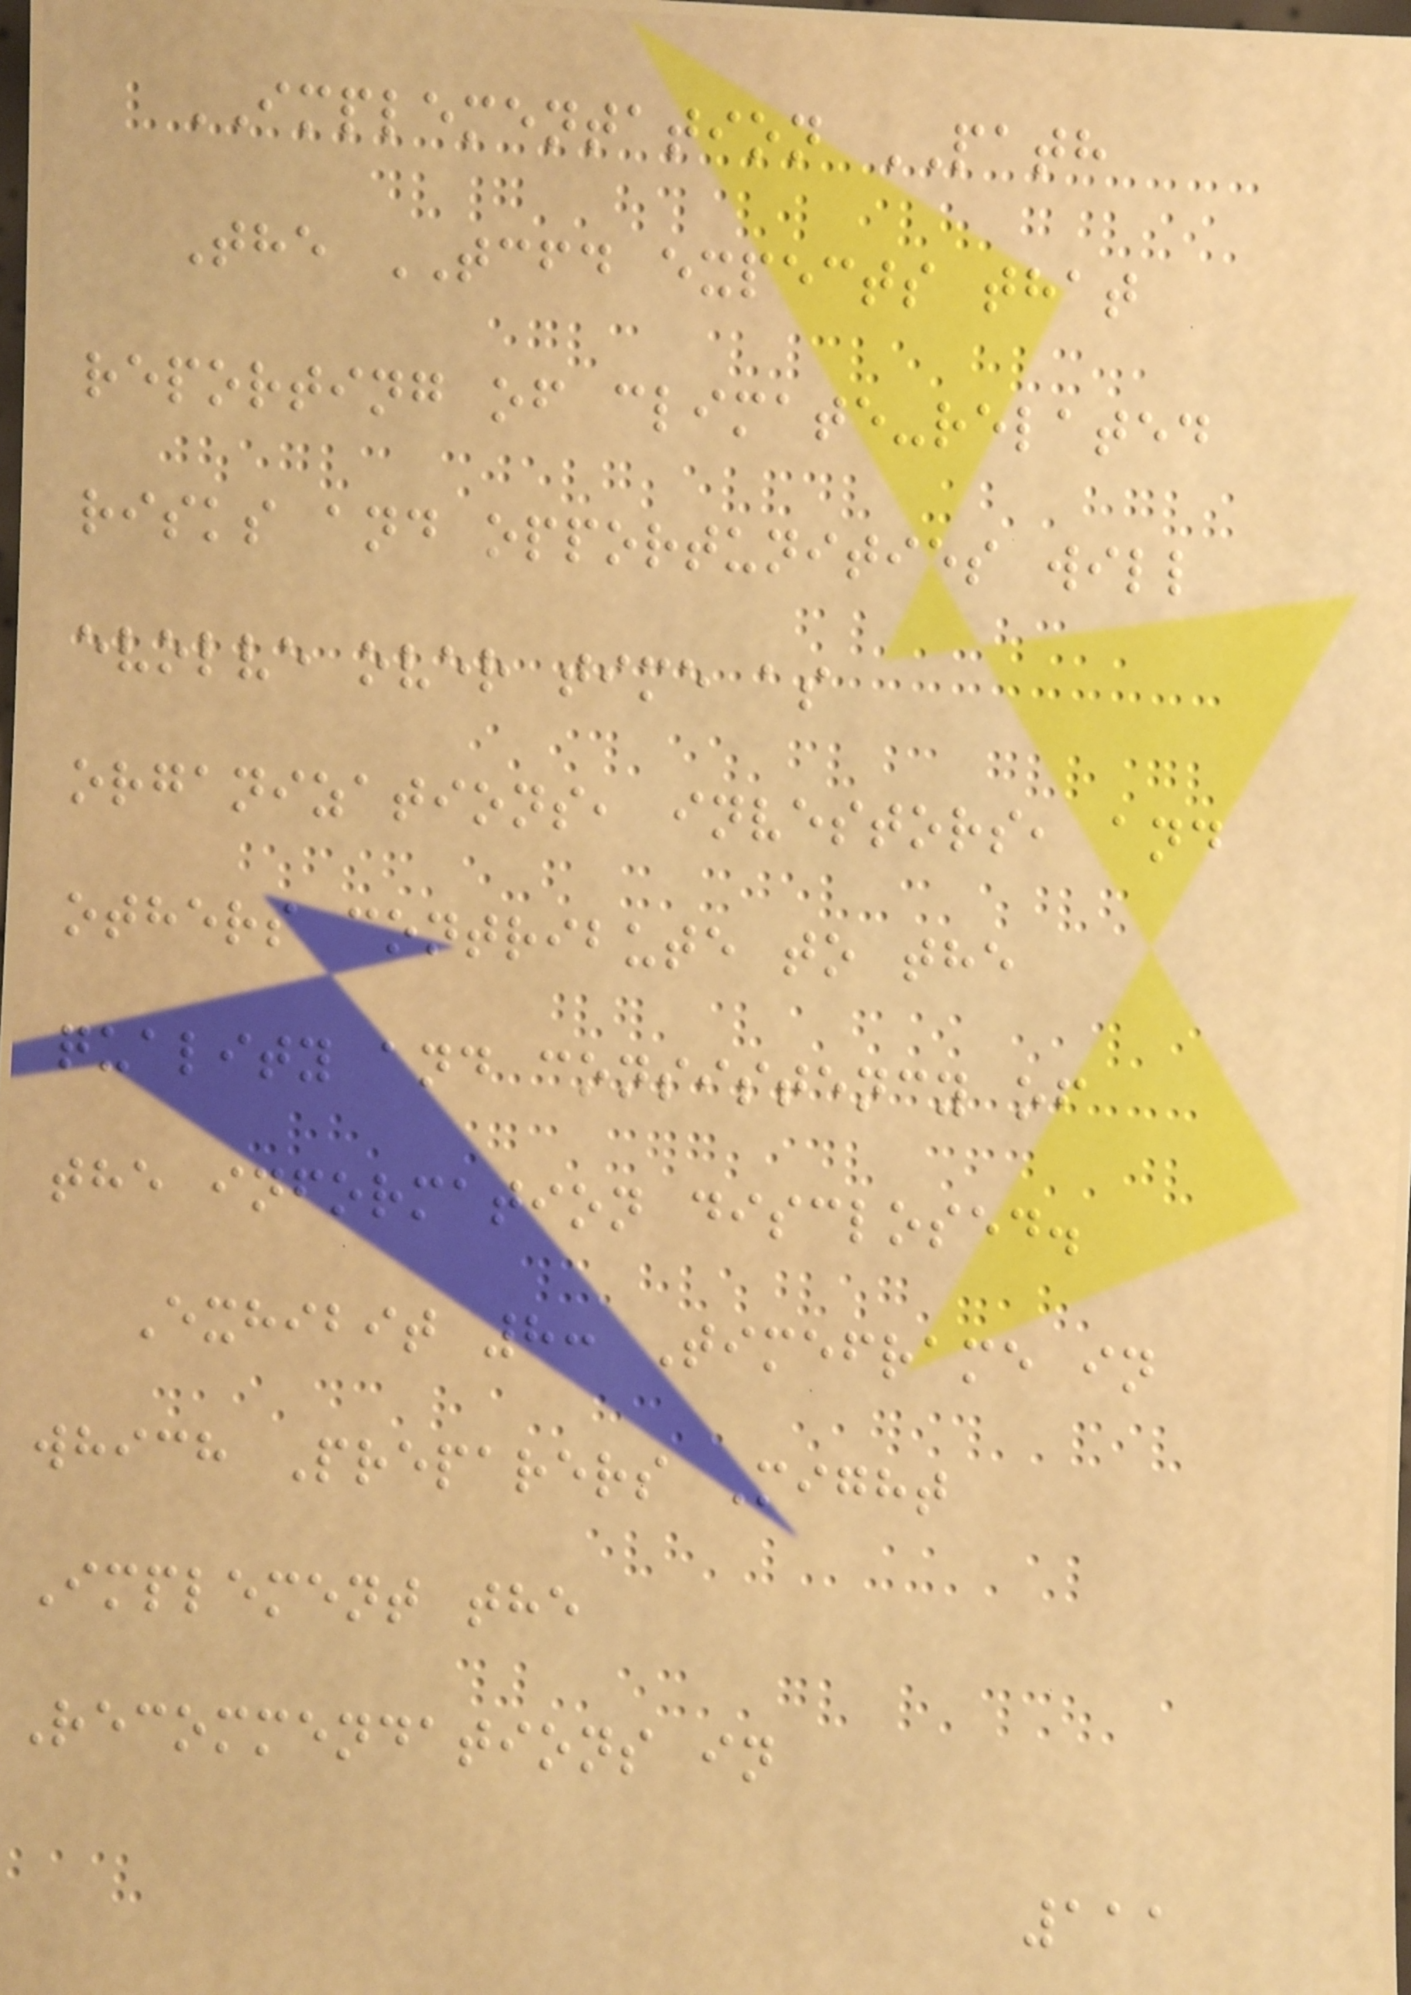IMPLEMENTATION PATH
The TCFD expects that
reporting of climate-related
risks and opportunities will
evolve over time as
organizations, investors, and
others contribute to the
quality and consistency of
the information disclosed.
Exhibit 8: Timeframe in
which Preparers Might
Implement the
Recommendations in
111
